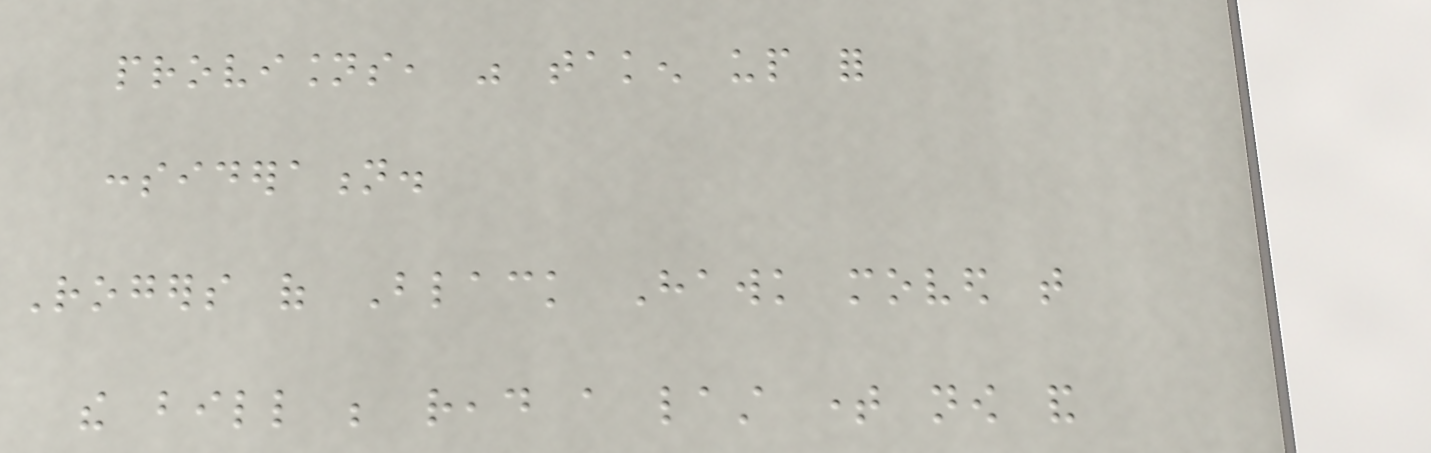provisions, was taken up for
consideration.
Rogers of Black Hawk moved that
the bill be read a last time now and
